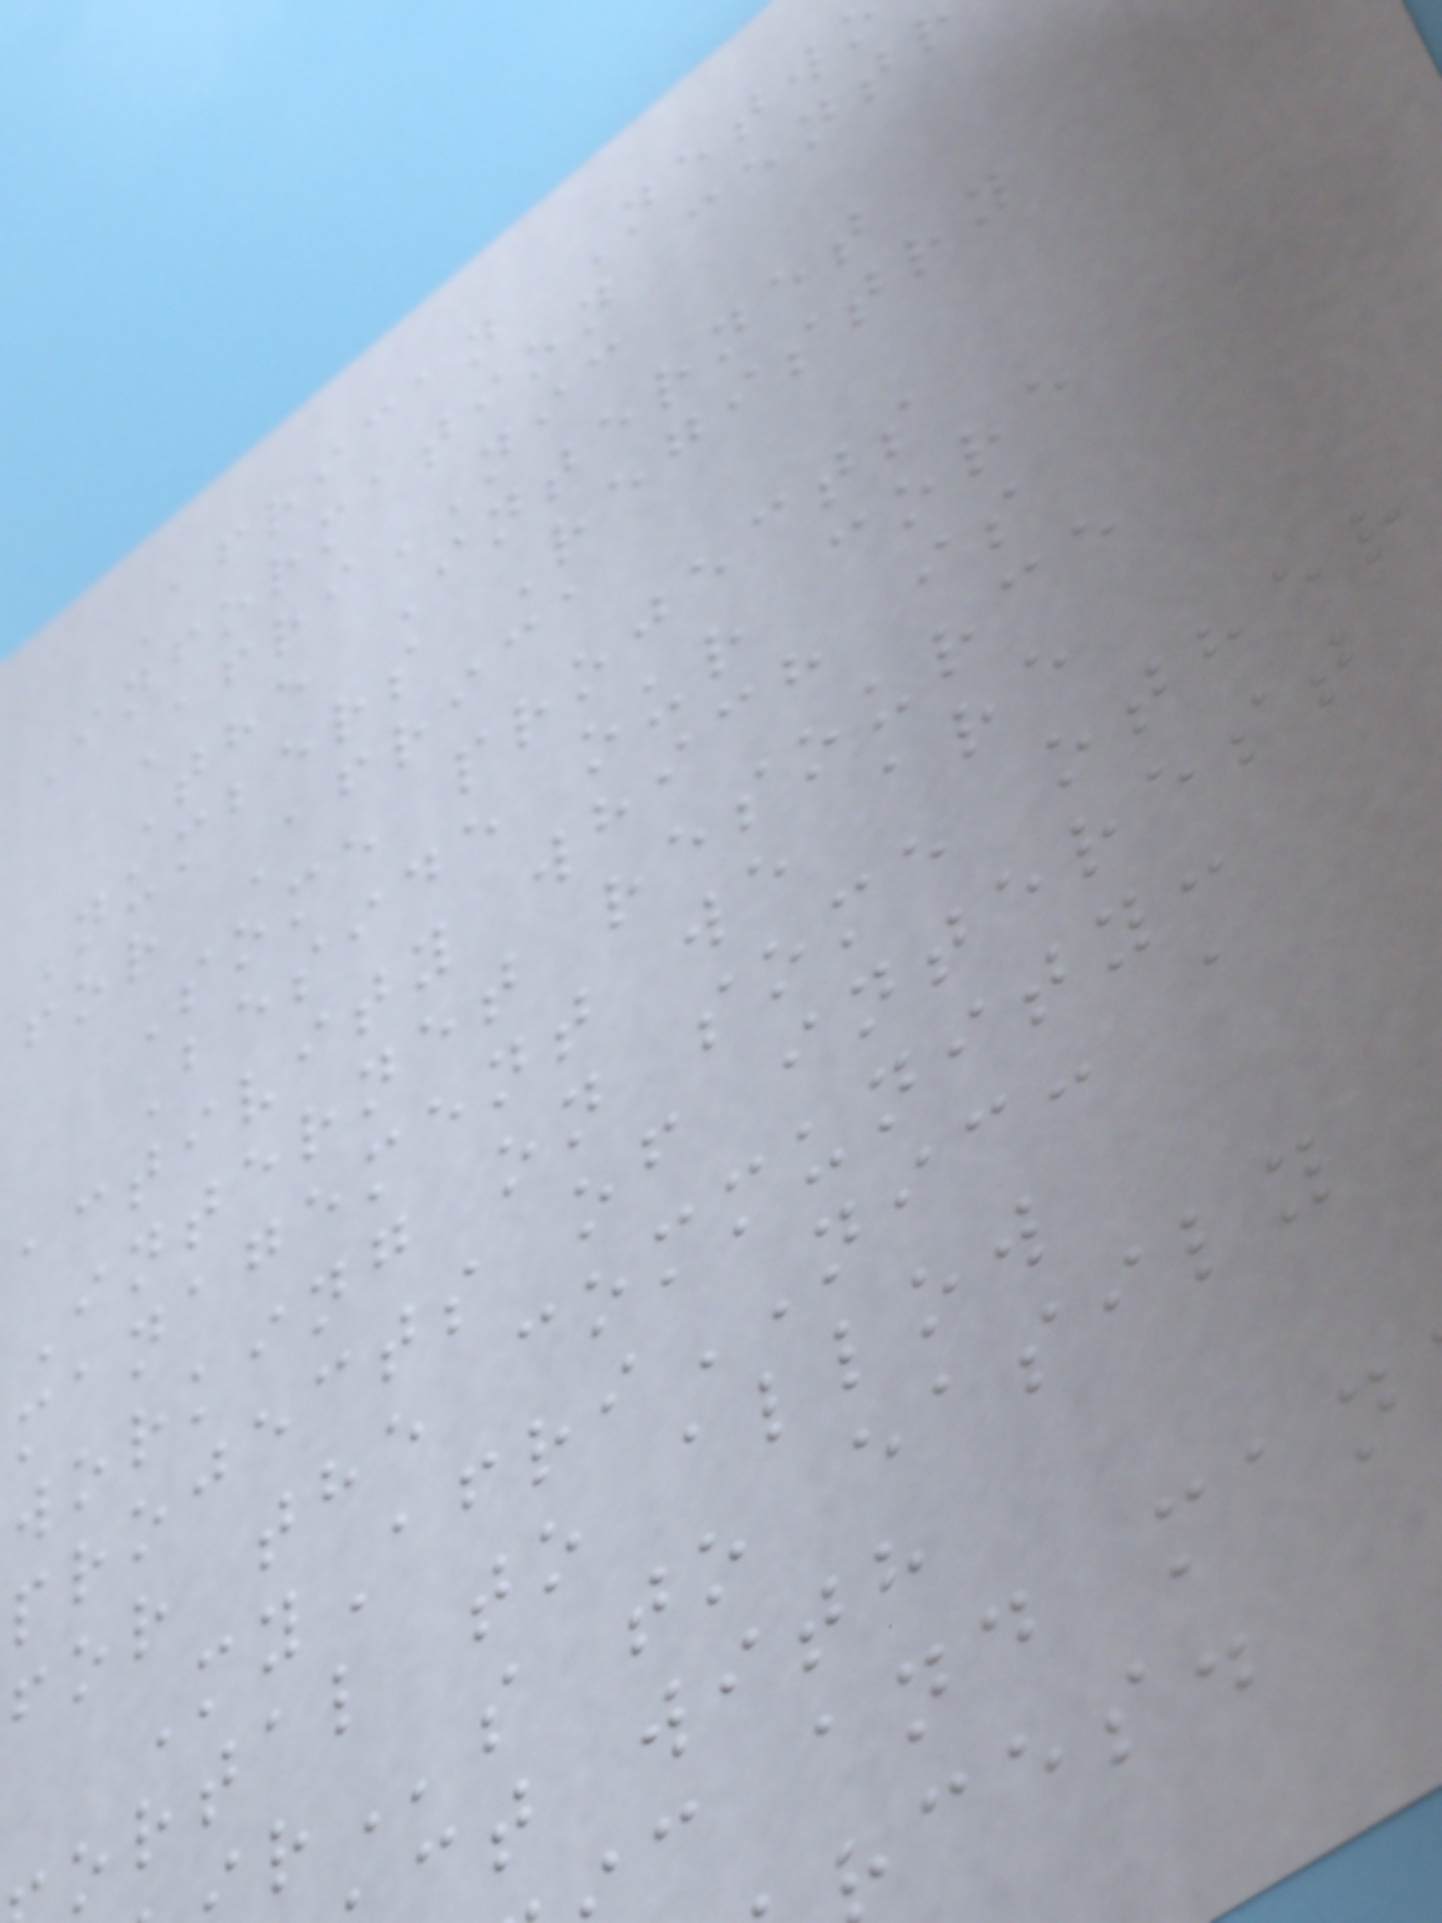African Netw
Information cent
AfriNIC
The Internet
Numbers Registry
for Africa
Some projects
Beside our core
activity which is
Internet resource
management we are
working on some other
projects of interest
for the community:
MyAfriNIC: a
ortal to allow
s to easily
ct with
c and man
ces.
